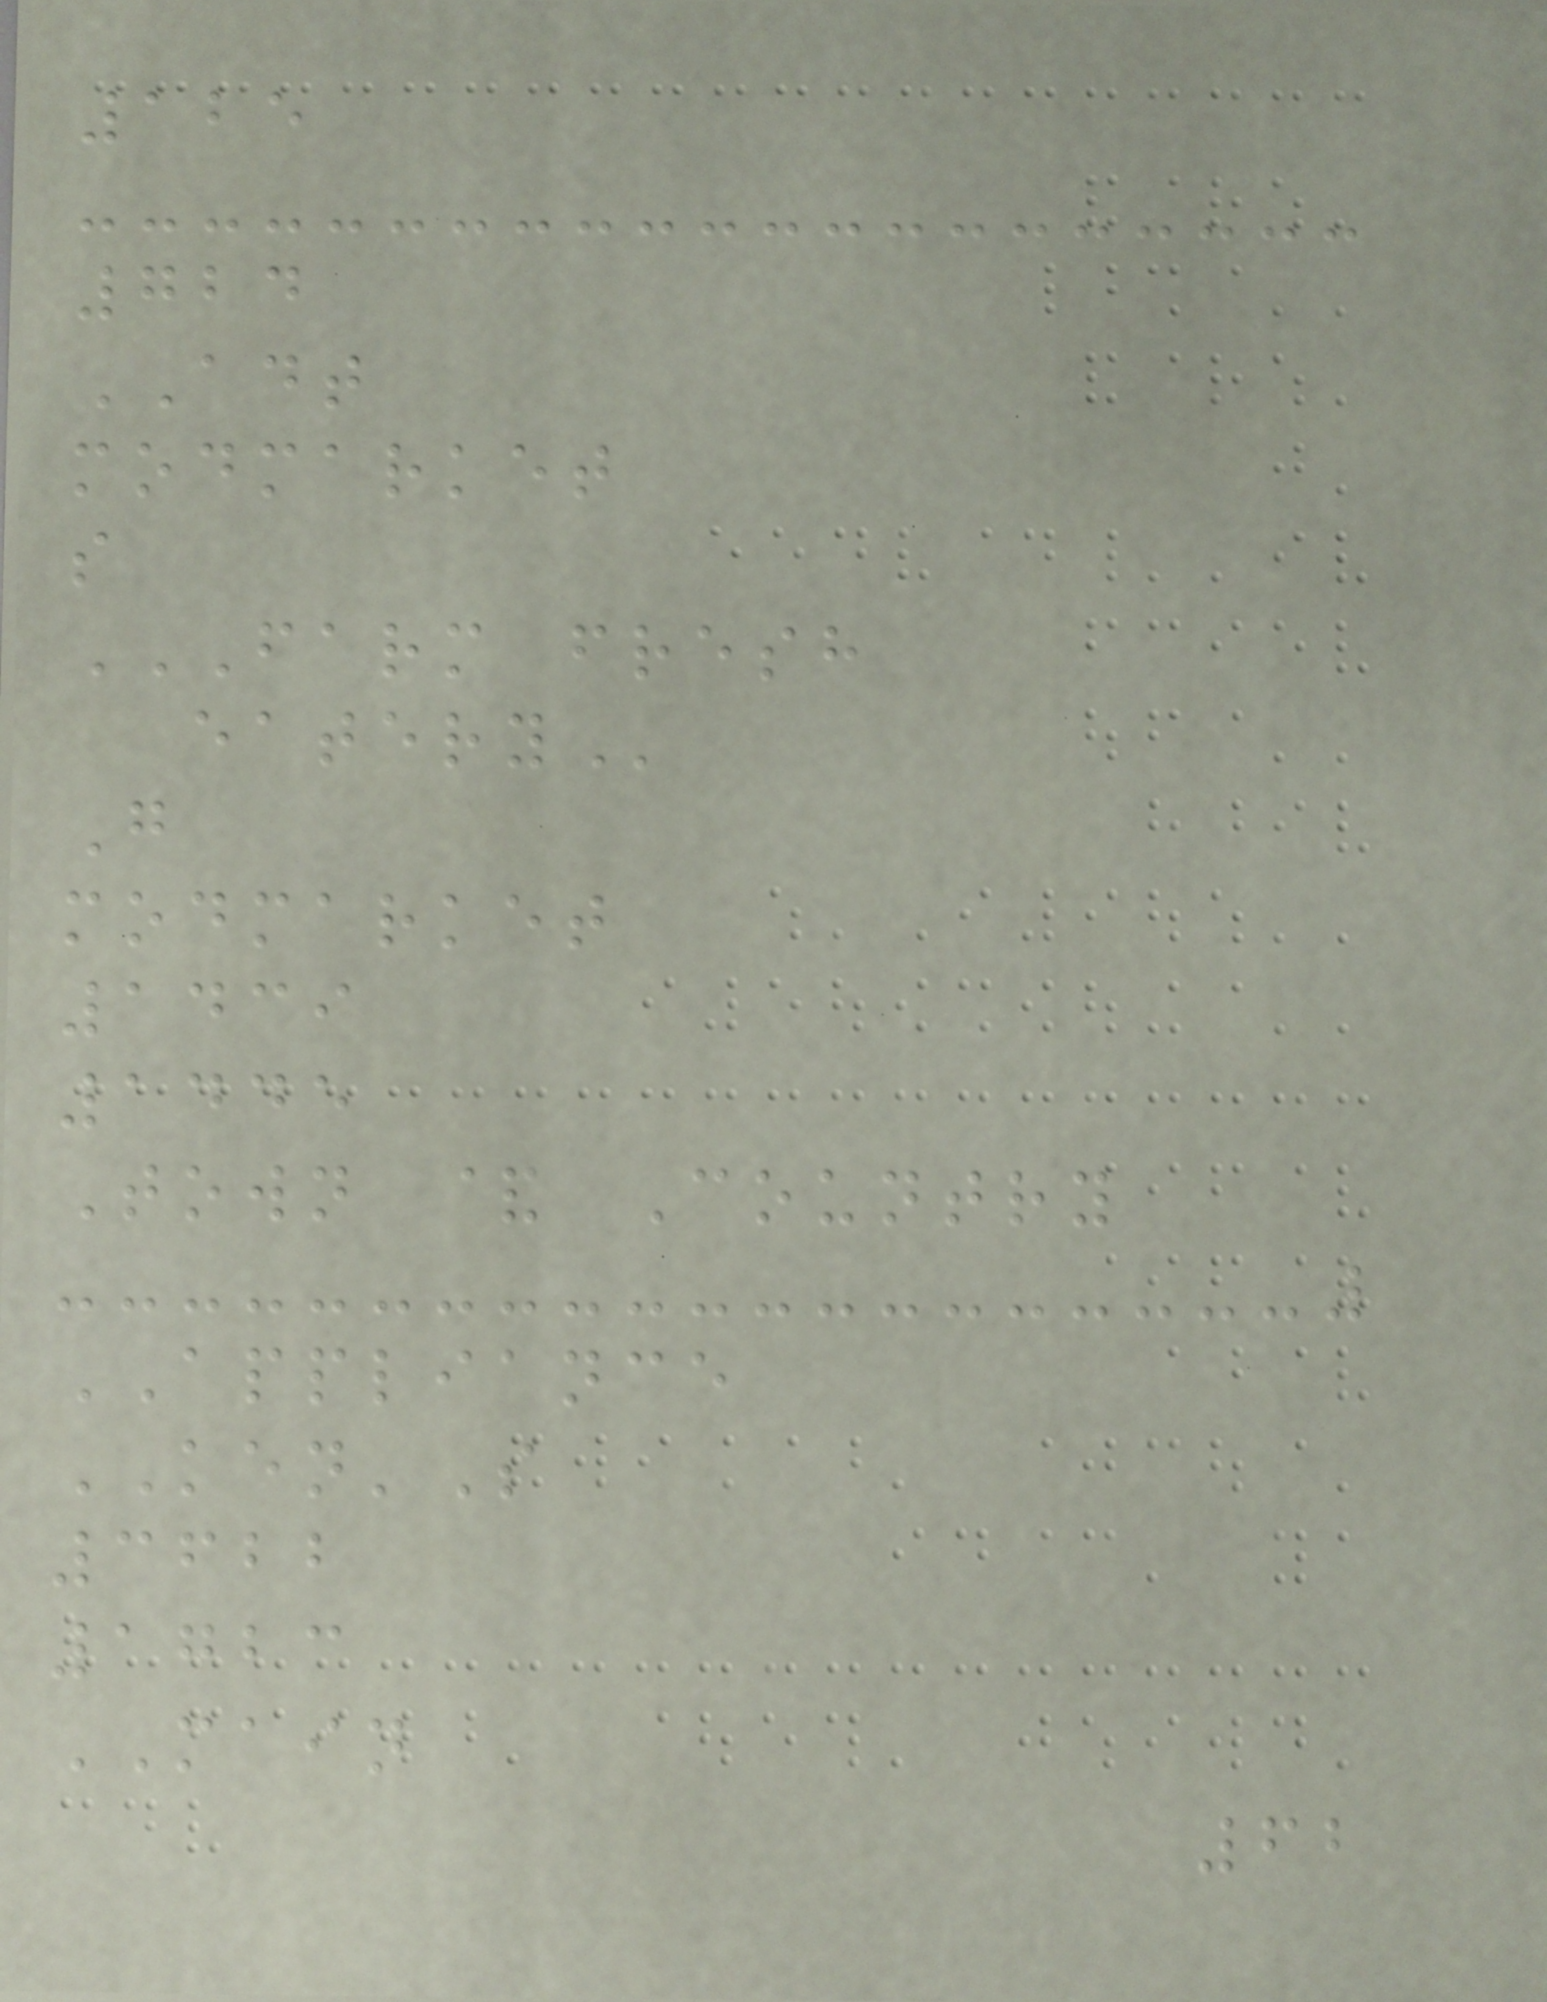125
724
ADT
modmarket
s
FARM FRESH
EATERY
G
modmarket
1439
1445
Town & Country
APPLIANCE
KEN'S
3622
1723
MAIN
62
